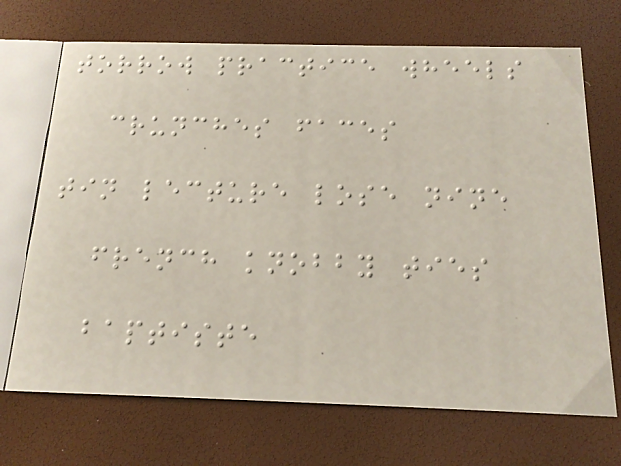torrow practice wheels
crunches faces
tin lecture lose nine
french knobby ties
baptiste
